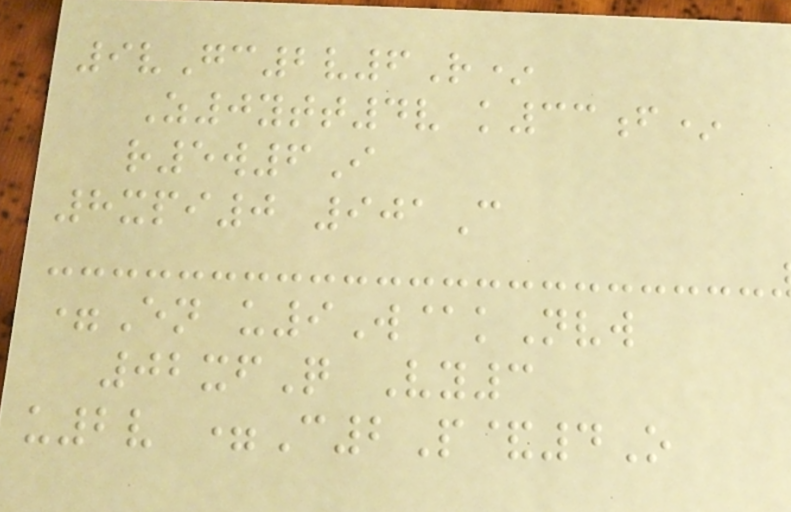9vGc2v6R*
Z0ytt4v k33f*
r5w6I
8xpi0 901C
=En u9W@kNvw
02xfQ Vy3
u2v =C2P&4O
